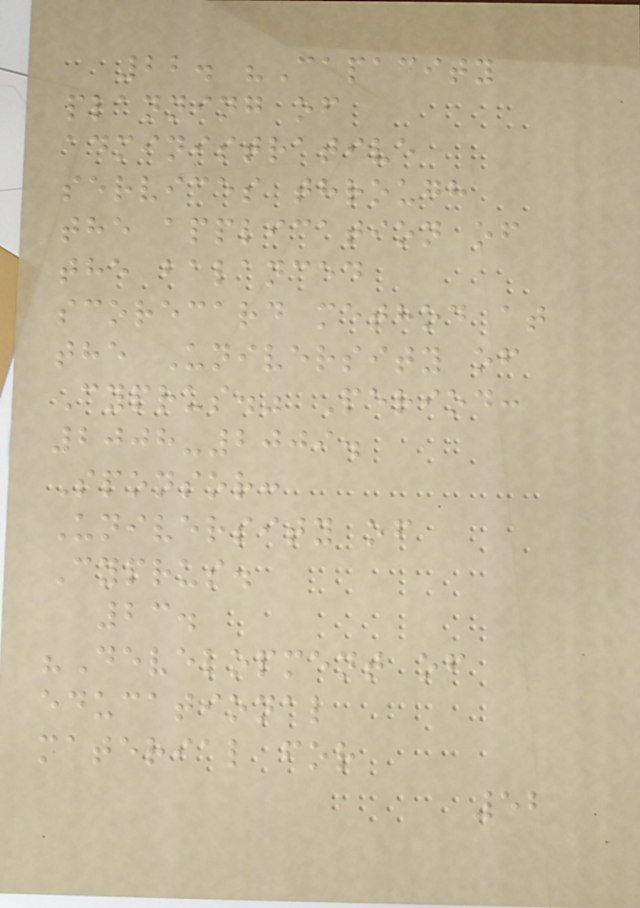22. "Capacity
planning of
administrative
services through
the application of
the balanced
scorecard method at
the University of
Cyprus." Period:
2008-2009.
Sponsor:
University of
Cyprus.
23.
"Development of
educational
material for
52
